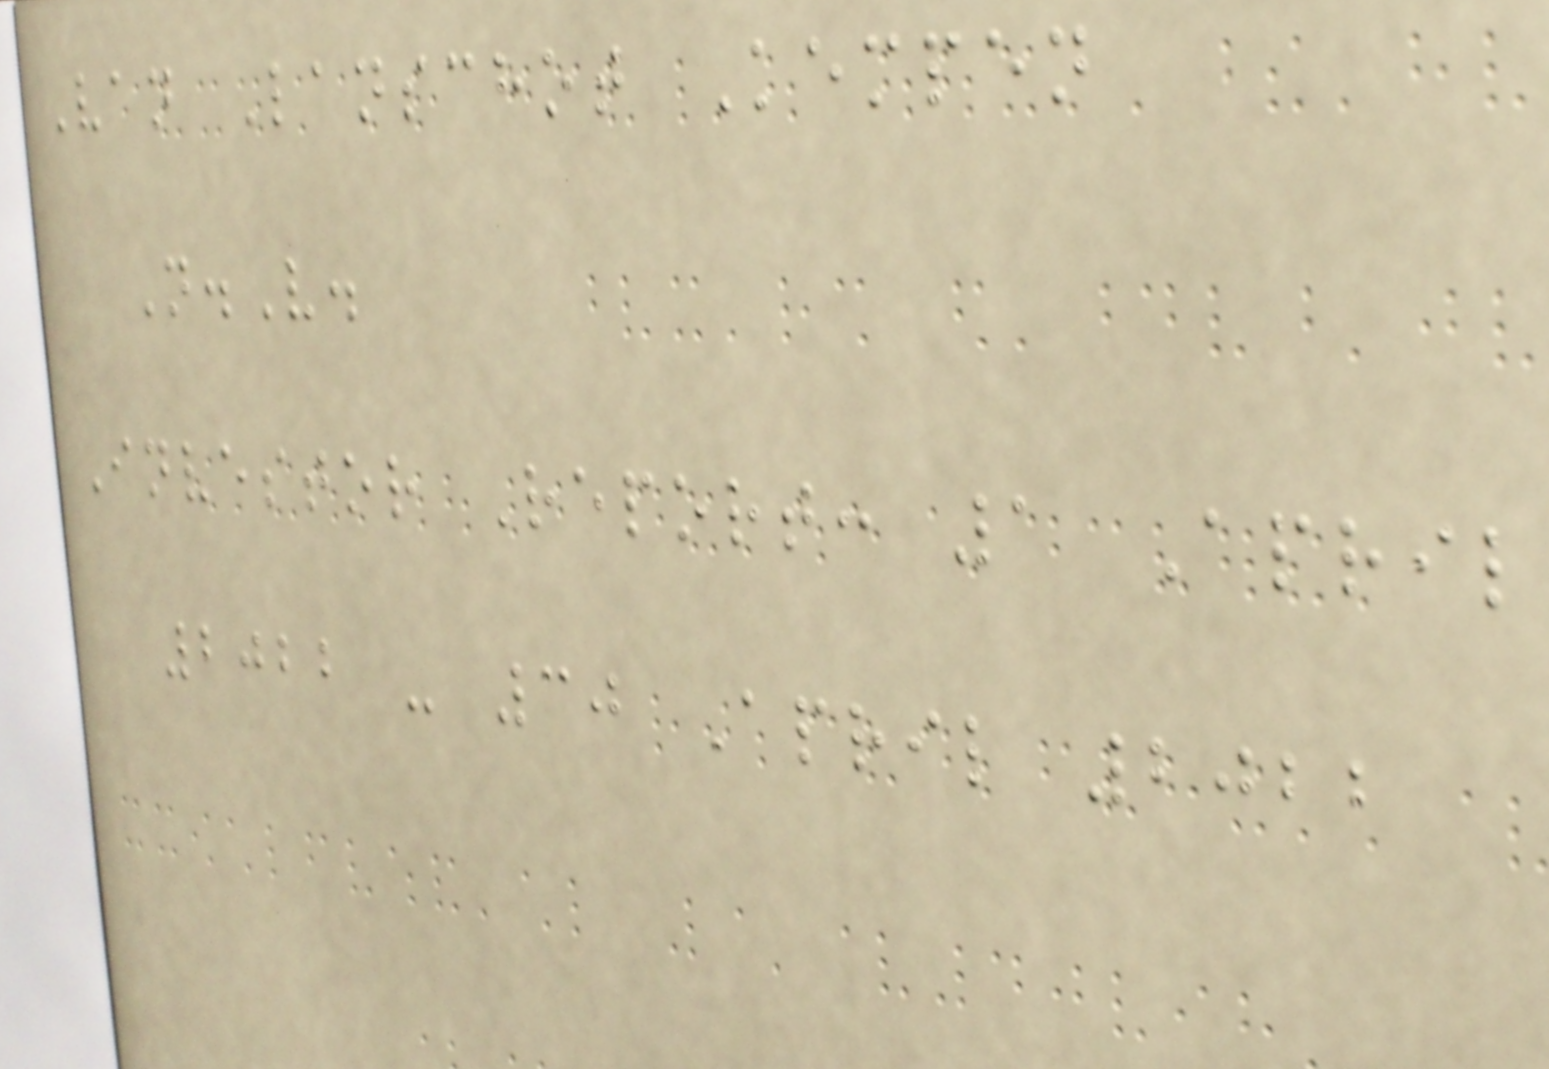Van Lanschot Kempen
N.V.
Investor Report: 1 April
2022 - 30 April 2022
